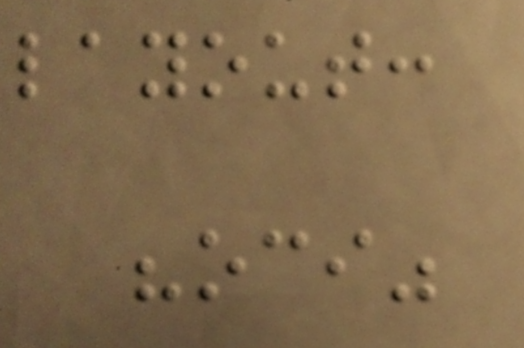layout:
"oci"
